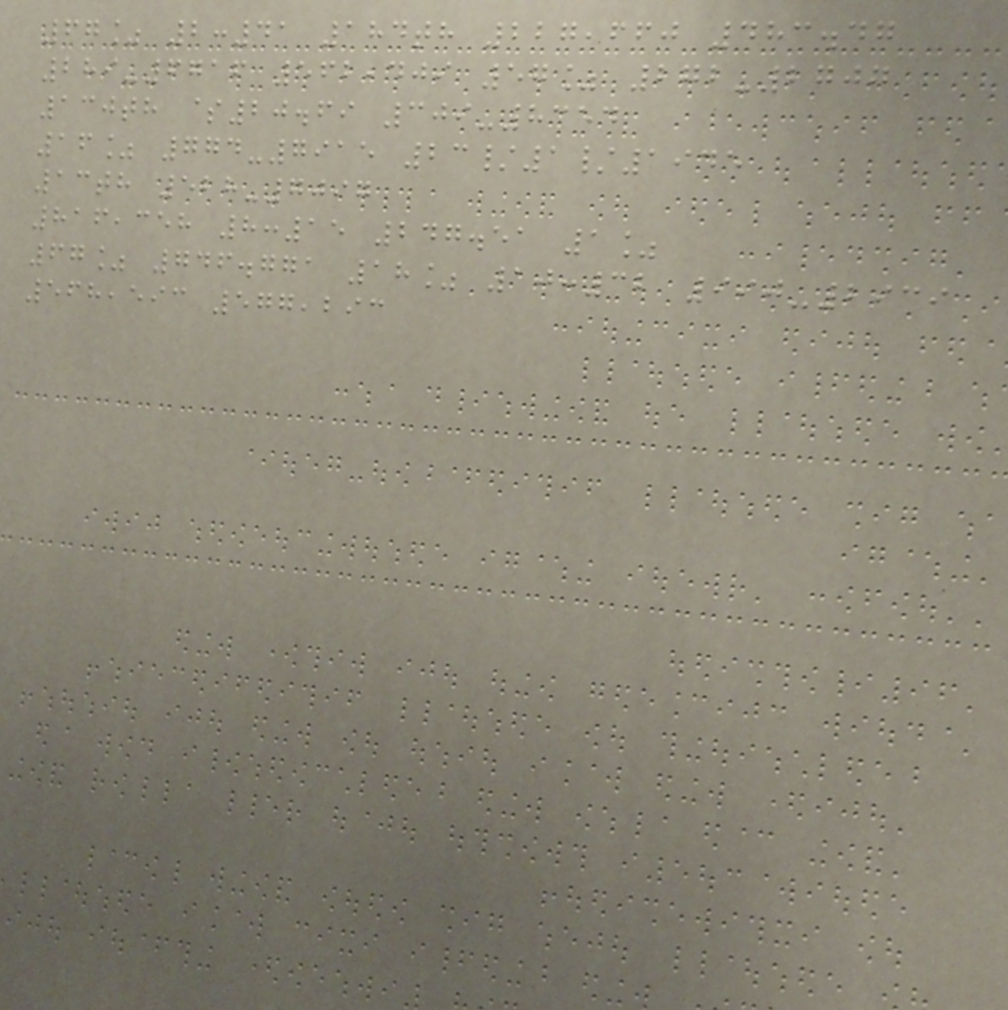67% 2:41 184th 227,660 483.47
289-6716 562,409 57% 272-2707
130th $20.69 309-8354
16% 774-7915 23/1/1945
13th 528-7097
816,358 8:15 247.51 1%
67% 746.771 18% 10:32 990-2939
568,593 577,293
